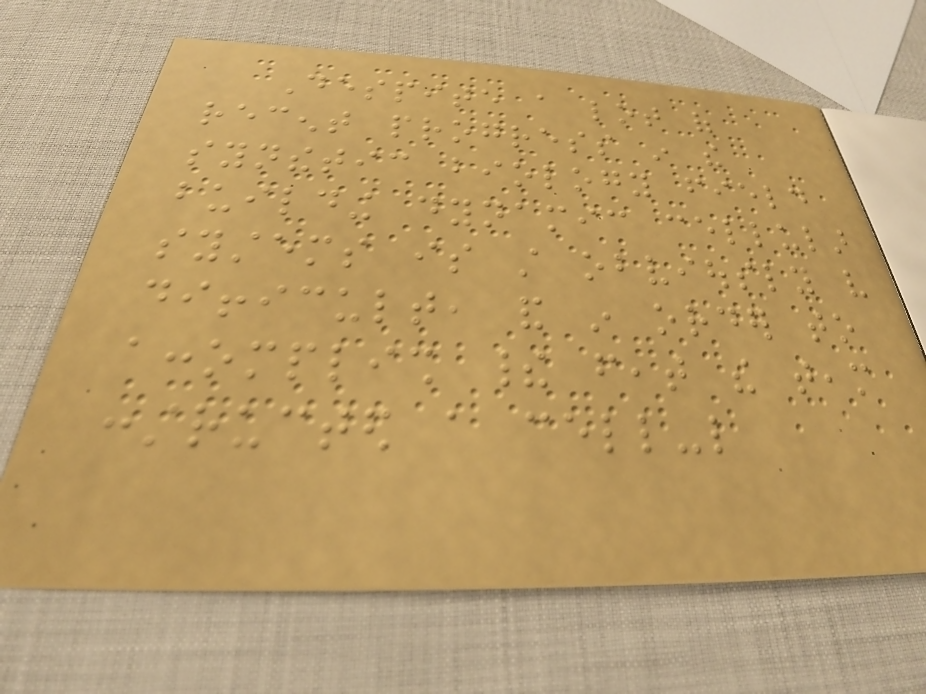Despite a lot of
recent progress in the
synthetic biology field
building dynamic cellular
systems is still obviously very
difficult, and in order to
accomplish their feat the team
constructed a cell-like
